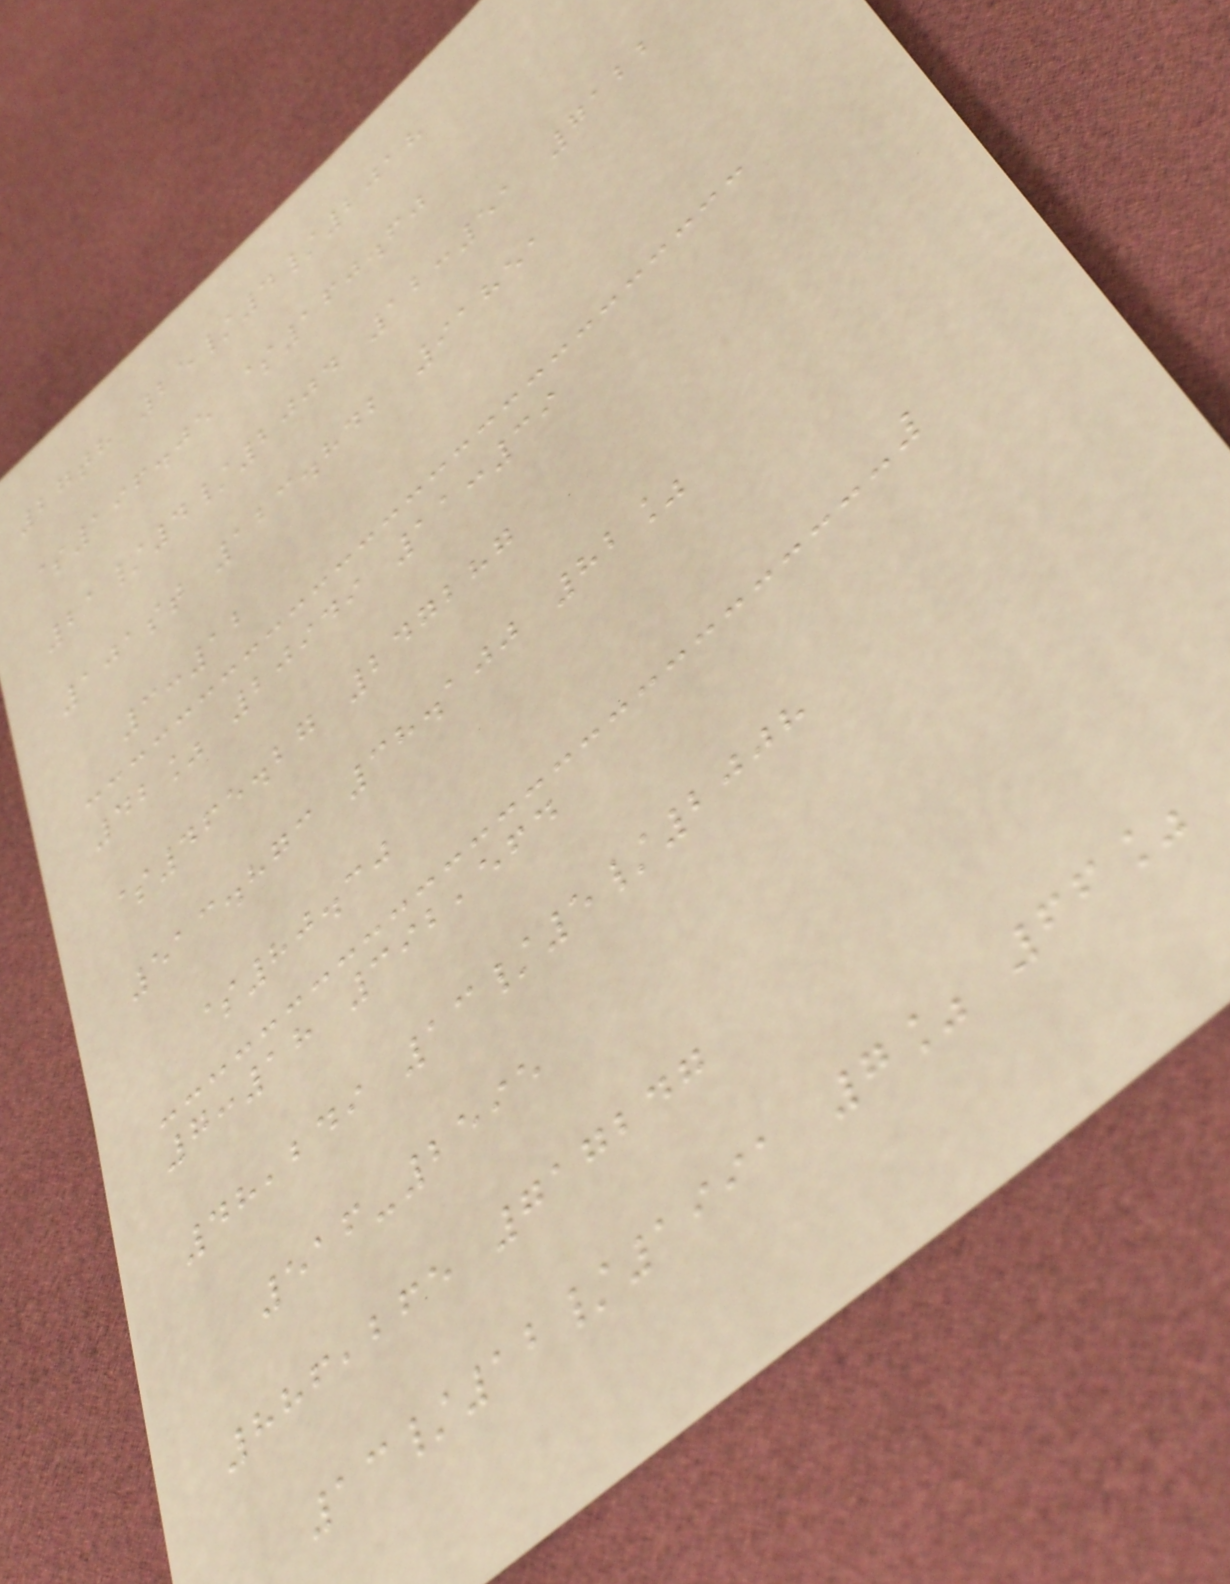27th 25/4/2018
$196.05 $160.60
21/4/2004 12:51 7122
101st 123.842 91851
3:12
42% 20949 11:39
$465.27 247287
513.873 38.100 82%
$80.30
7:18 392,564
48,249 13/5/2008
516-2595
886,265 717247
13/12/1991 7% 66%
